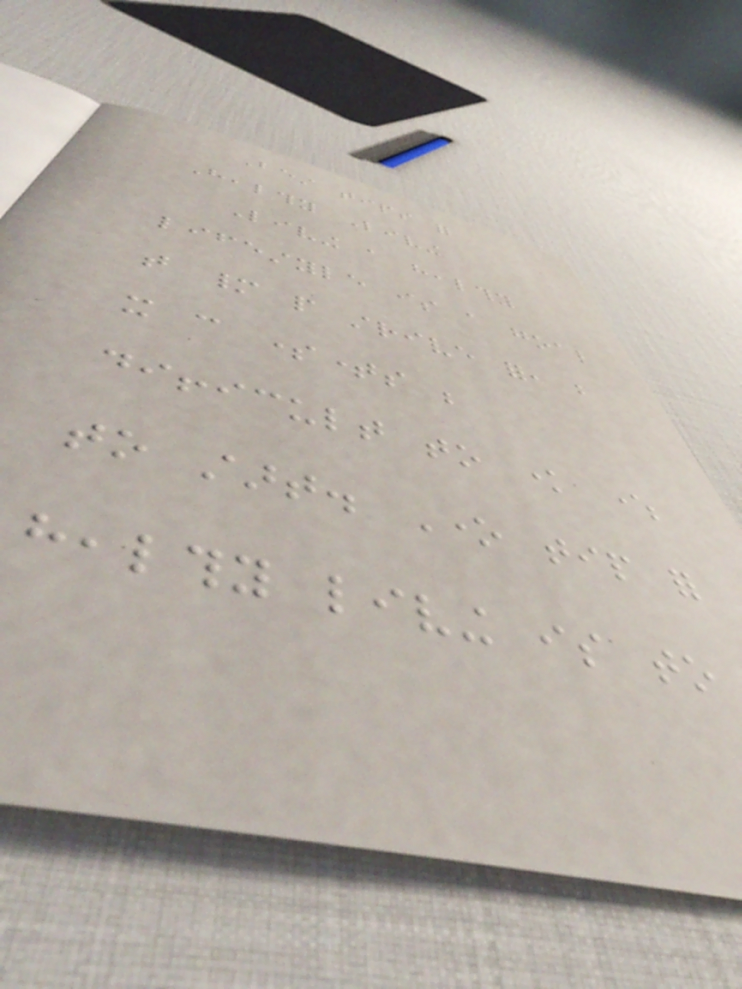Best tips for
Healthy Living
Living a healthy
lifestyle is a goal
that many people strive for, but
it can sometimes be
difficult to know where
to start. One tip for
healthy living is to
